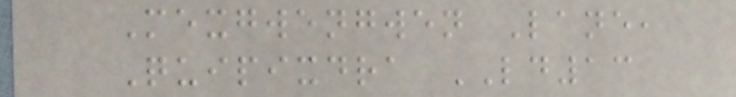Mexgwengwen Lane,
Quipixdra LD13
